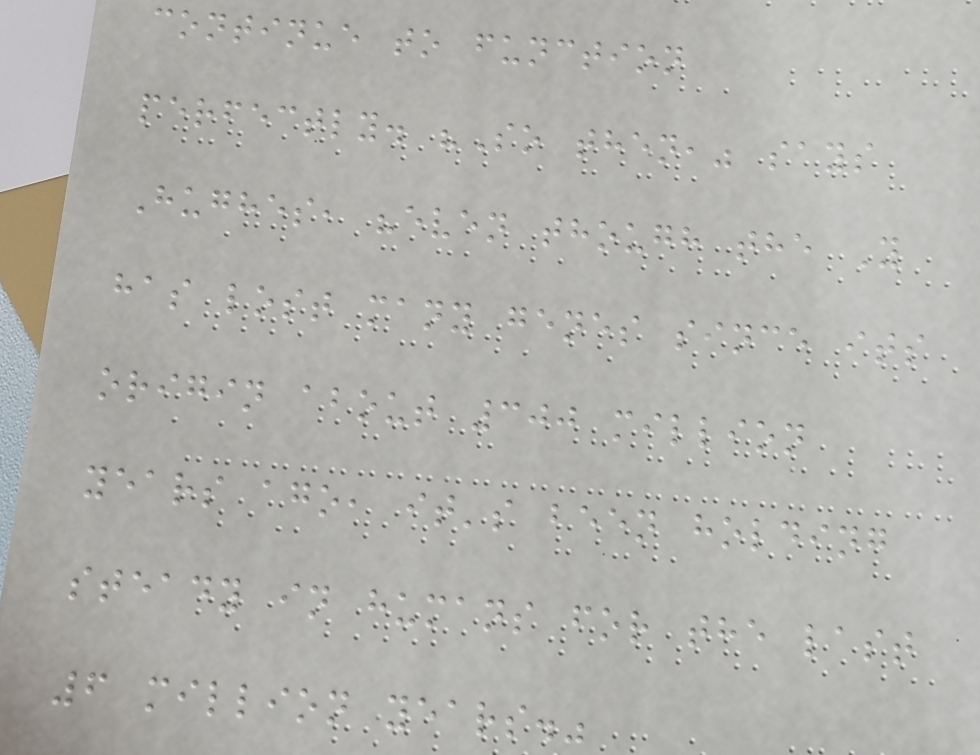continue to function
perfectly. "So then," says
Hughes, "even though the Y
has lost many genes since its
origin about 300 million
years ago, it's been holding
steady in humans for the last
6 million years."
